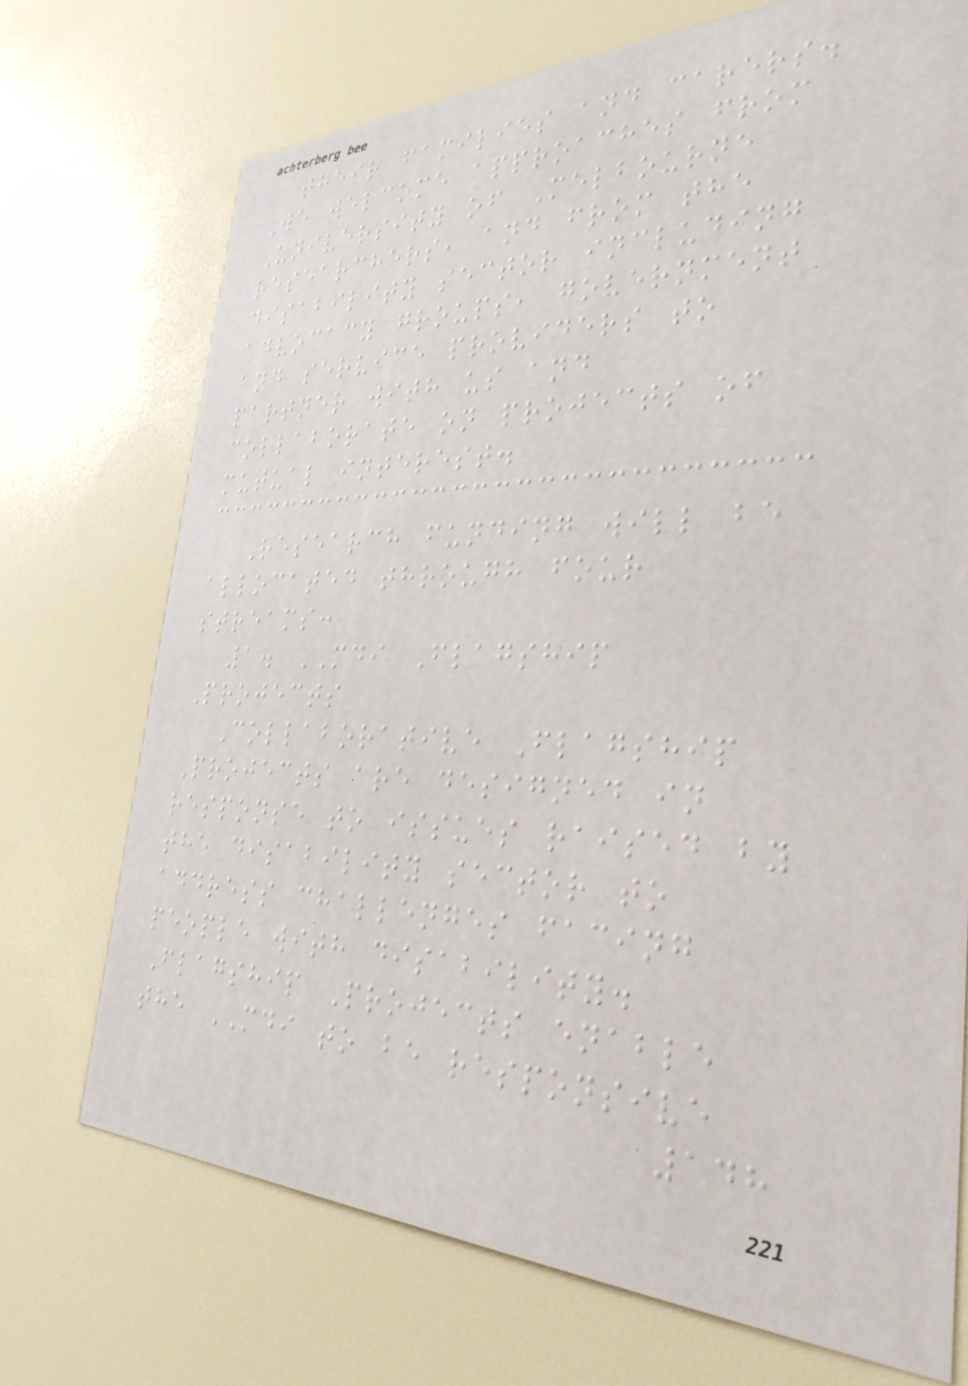their families and carers.
We welcome approaches from
University of Melbourne
researchers, and from the
disability sector including
advocacy groups, government
and service providers to
partner with us and
collaborate on projects of
mutual interest.
Research funding will be
allocated through four
streams:
1. MDI Flagship
Projects
Collaborative Flagship
Projects are designed in
response to issues raised by
the disability sector to
address challenges facing
people with disability.
Flagship Projects enable
the MDI to be responsive
148
